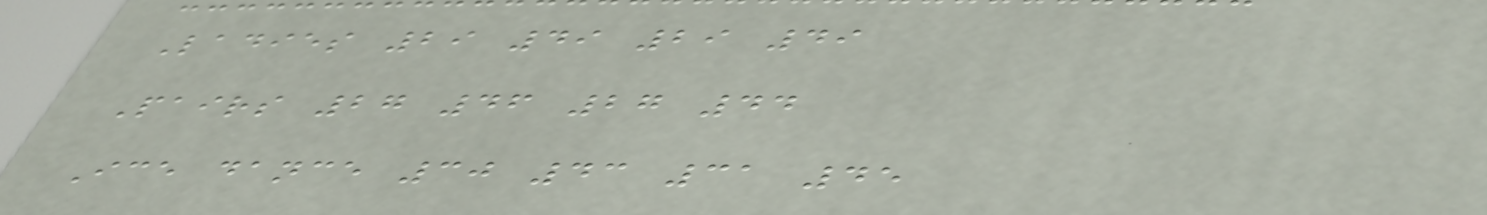Ladies 29 49 29 49
Pairs 27 46 27 44
Ice dance 30 43 31 45
